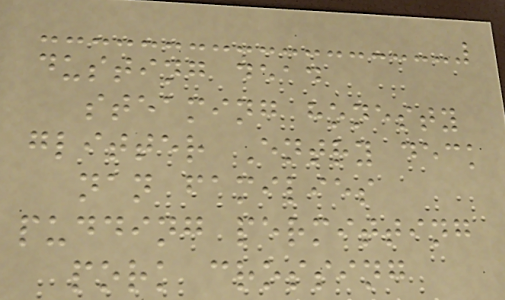dusting dead
steaming honesty
glitter Entry deck
nan families
pudding permitting
pork crossing
